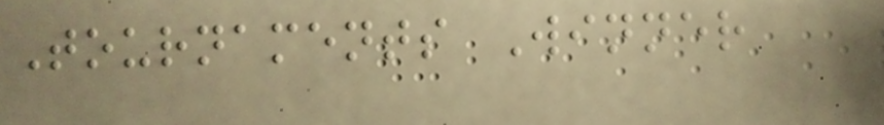Tournaments Winner
